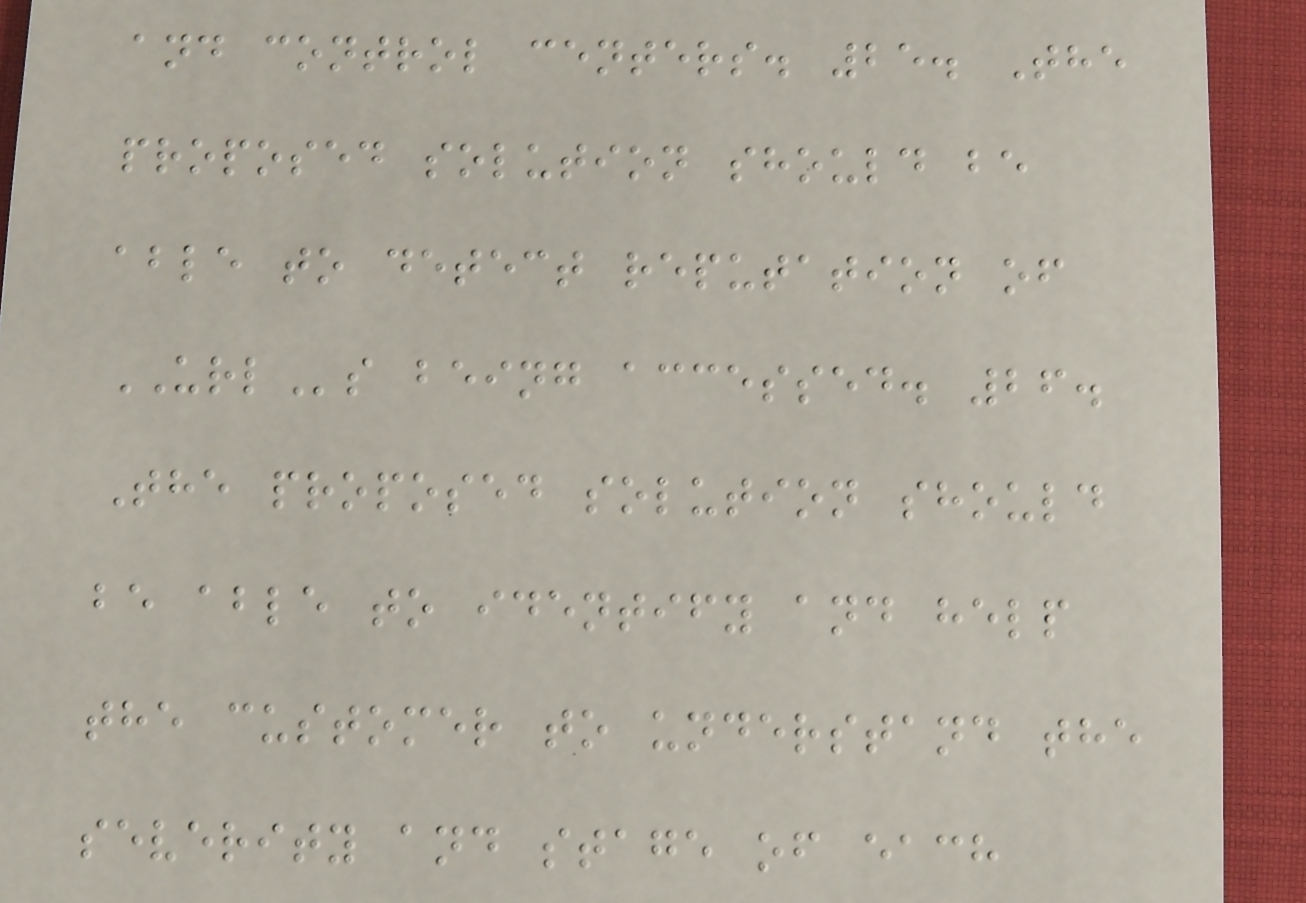and control centers. 25. The
proposed solution should be
able to detect reputation of
URLs being accessed. 26.
The proposed solution should
be able to identify and help
the customer to understand the
severity and stage of each
